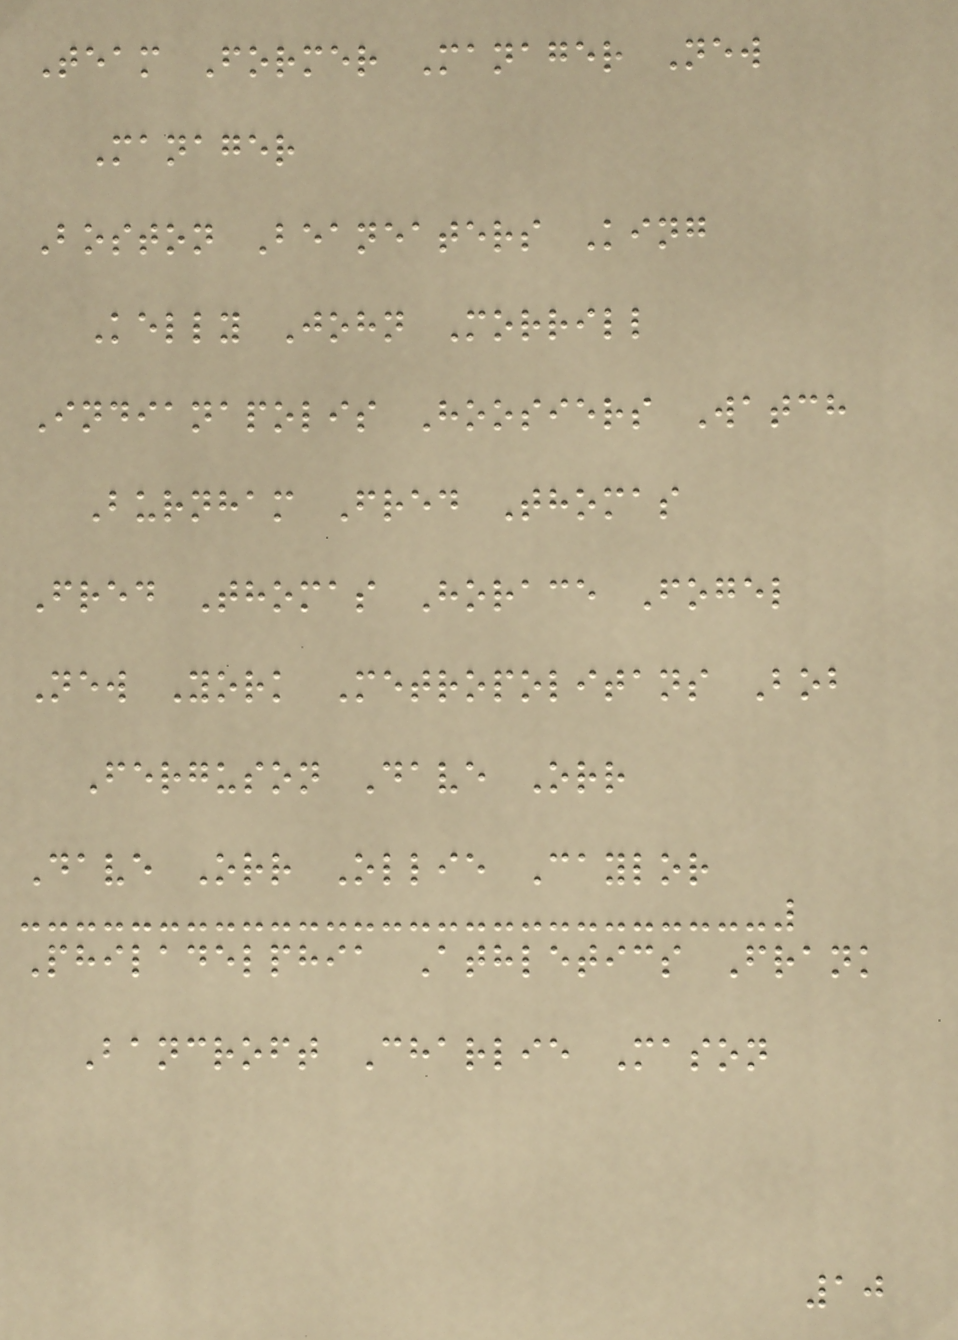Team Former Manager New
Manager
Boston Beaneaters King
Kelly John Morrill
Indianapolis Hoosiers Watch
Burnham Fred Thomas
Fred Thomas Horace Fogel
New York Metropolitans Bob
Ferguson Dave Orr
Dave Orr Ollie Caylor
Philadelphia Athletics Frank
Bancroft Charlie Mason
10
